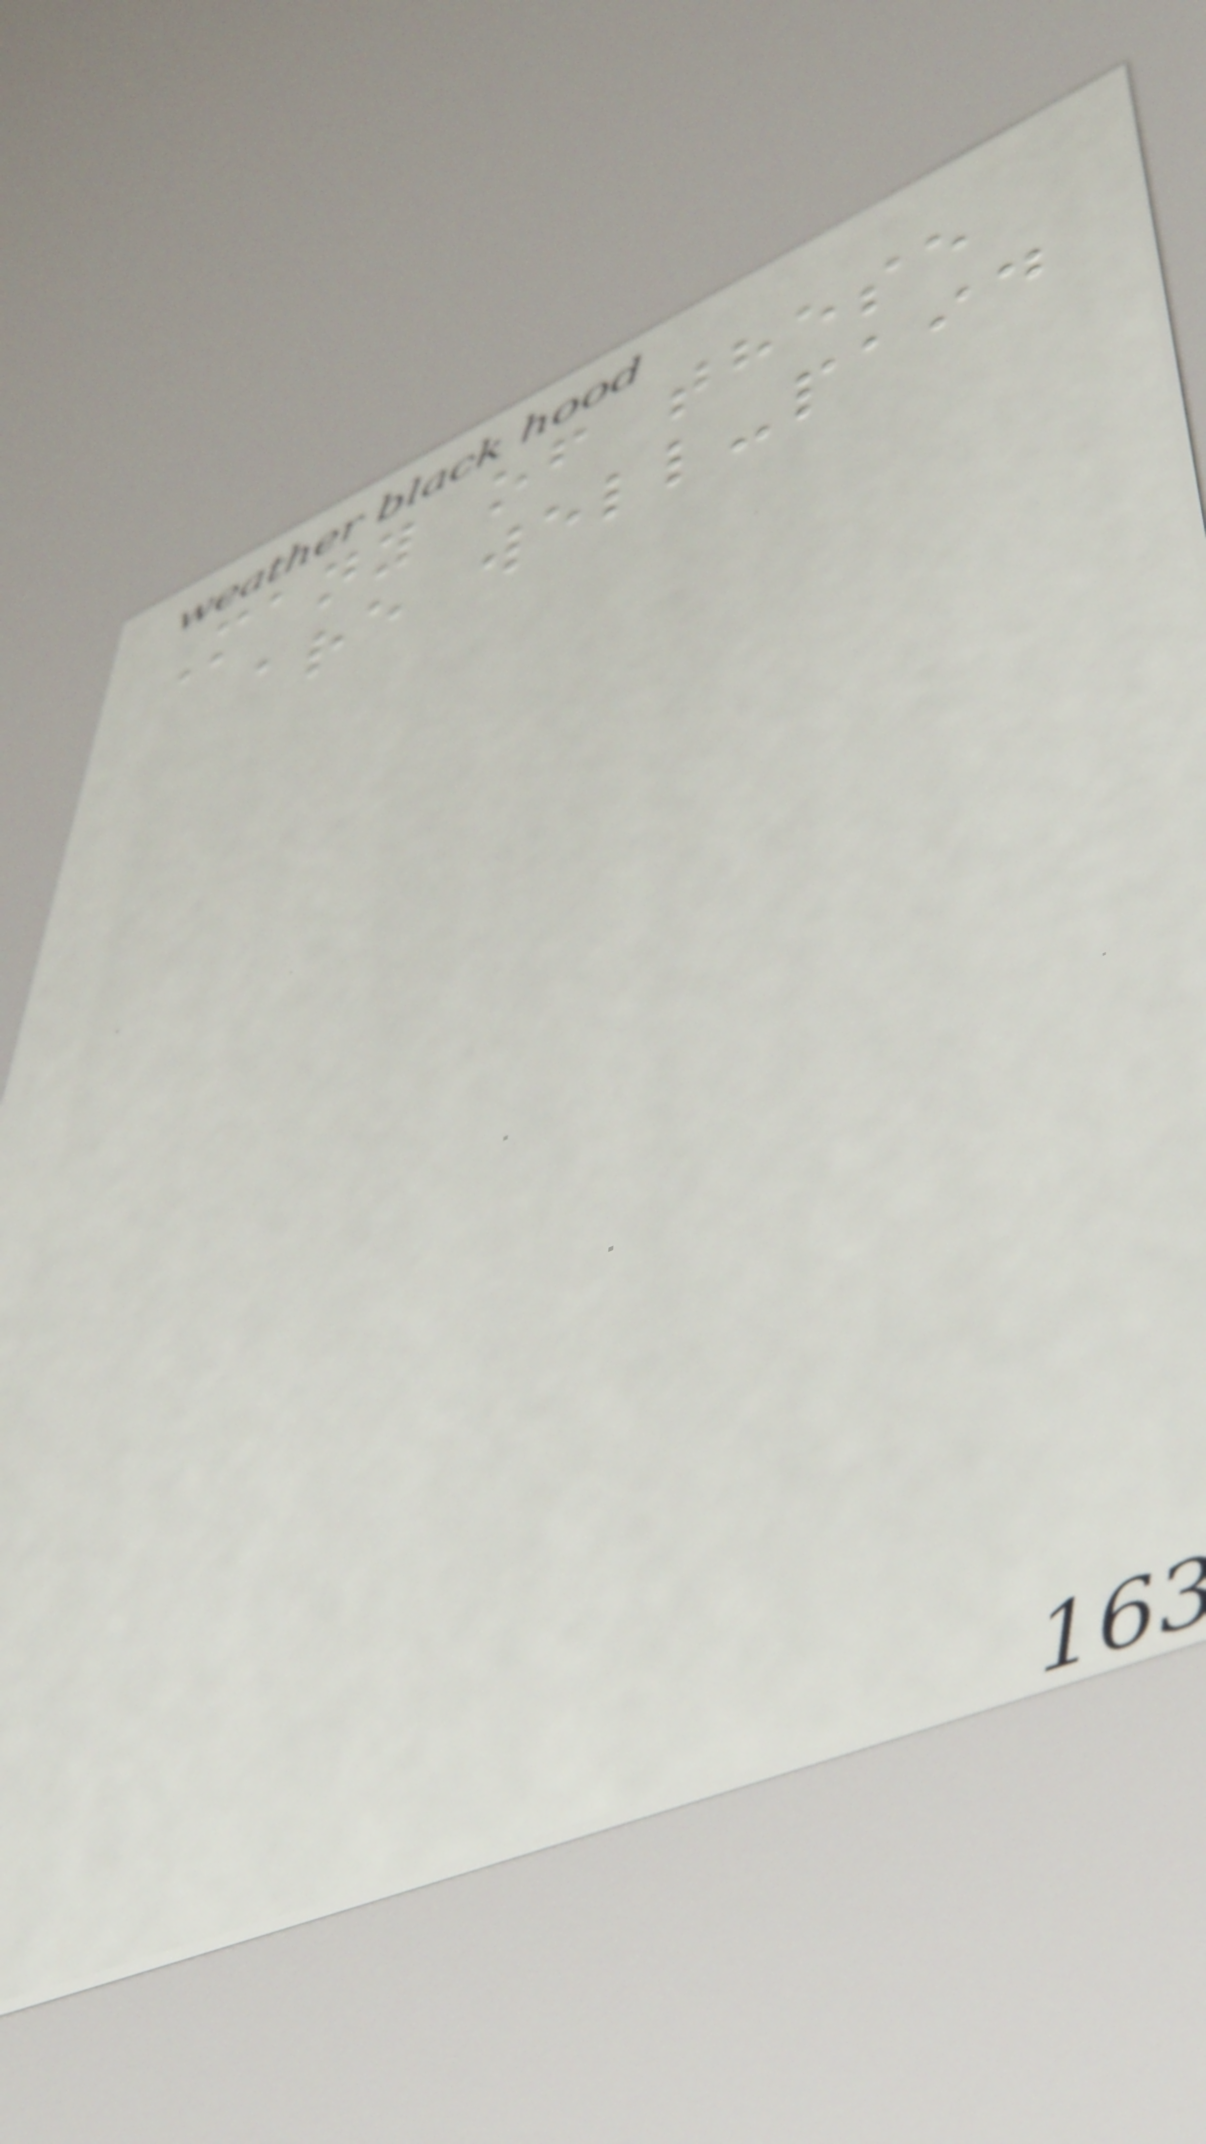Many of these
are well-paid
